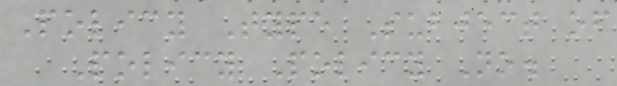Policy Type Subject of
Policy Policy No.
